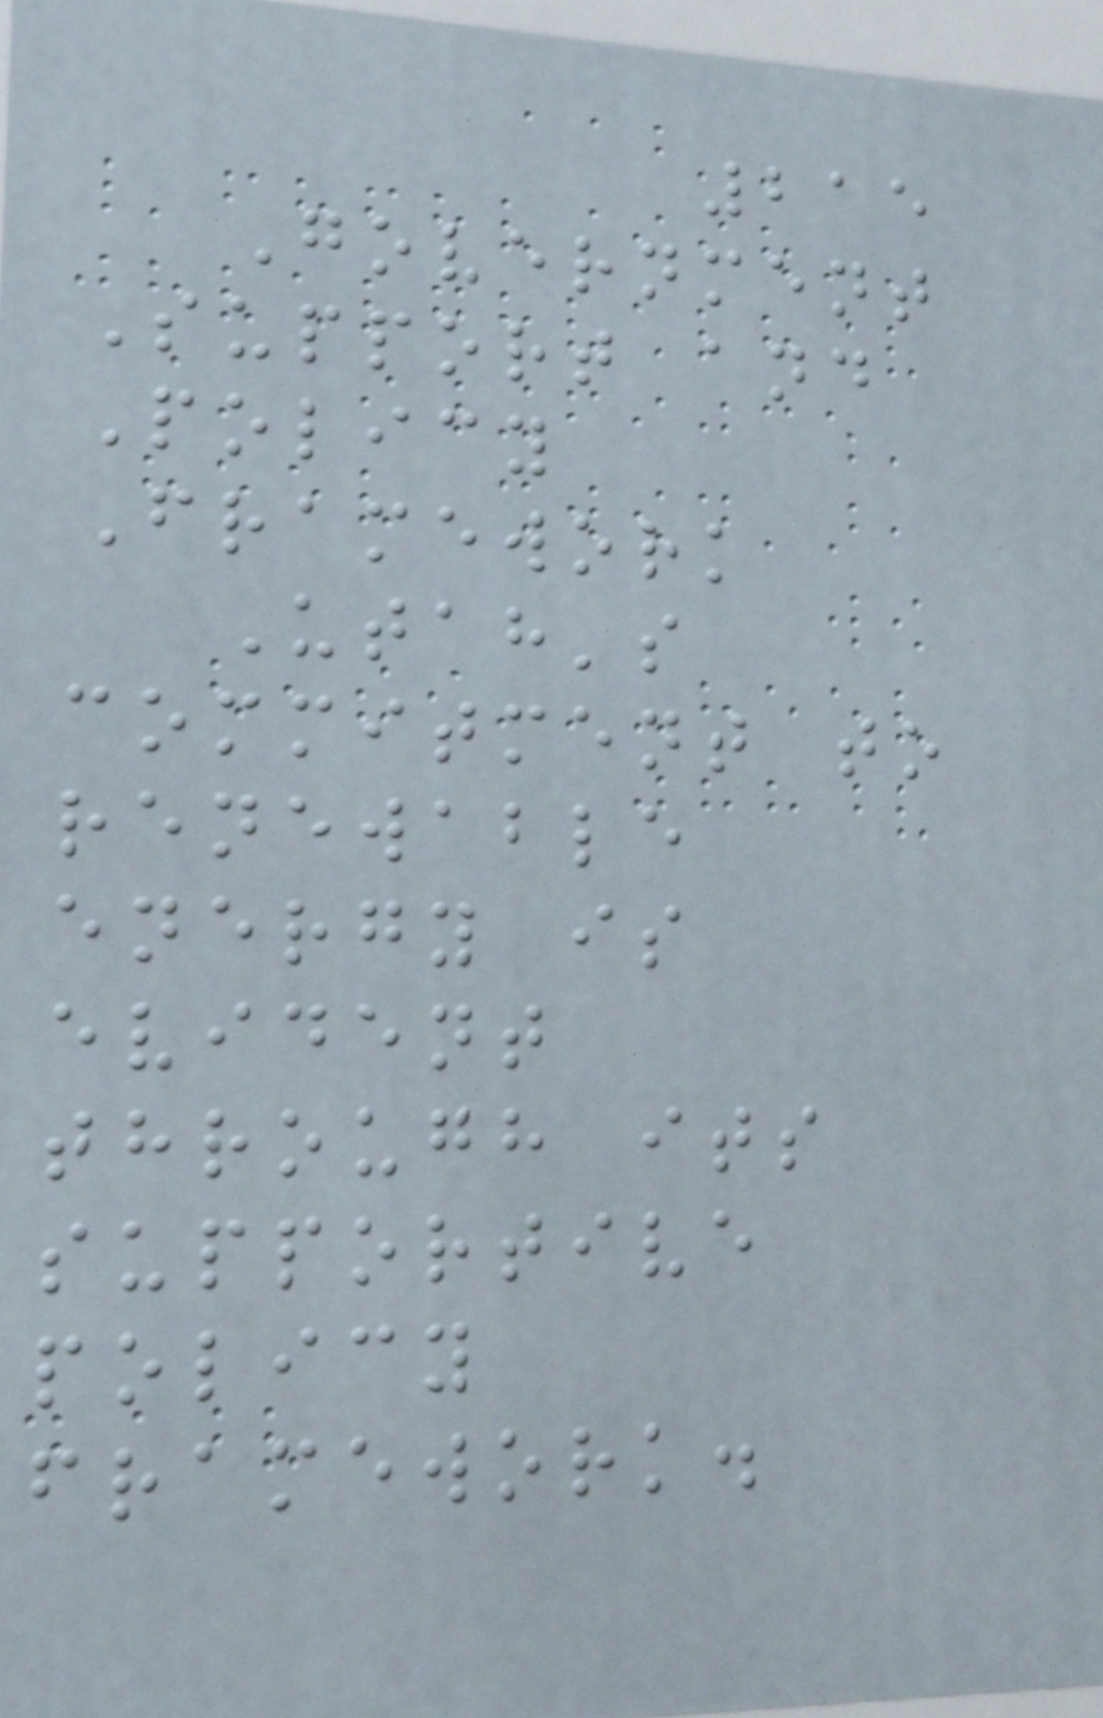215
Government
Support and
Policy
Framework
Utah's
commitment to
renewable
energy is
evident
through its
supportive
policy
framework.
